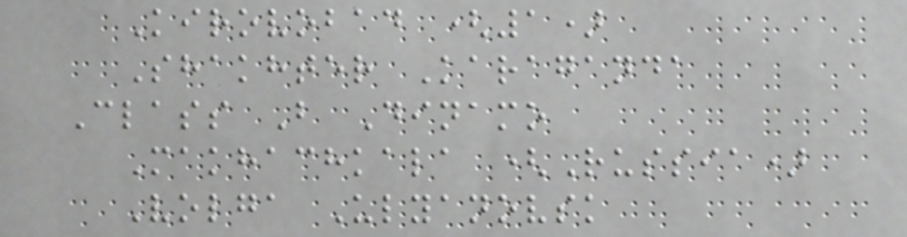Kirovobad (1)
Shakhter Karaganda
Class B Dinamo
Makhachkala (Russia)
Volga Ulyanovsk
